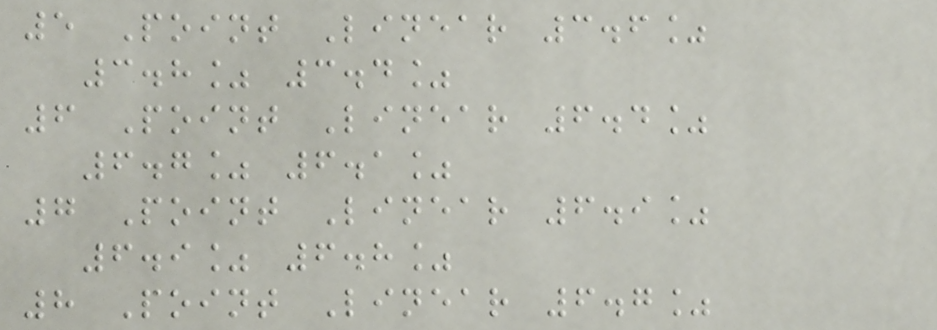5 Point Linear 3.6%
3.8% 3.4%
6 Point Linear 6.4%
6.7% 6.1%
7 Point Linear 6.9%
6.9% 6.8%
8 Point Linear 6.7%
